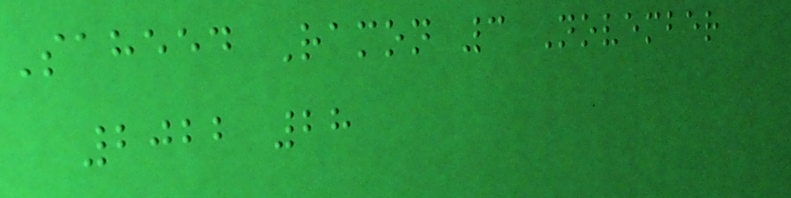Saheed Ramon 3 November
2022 28
